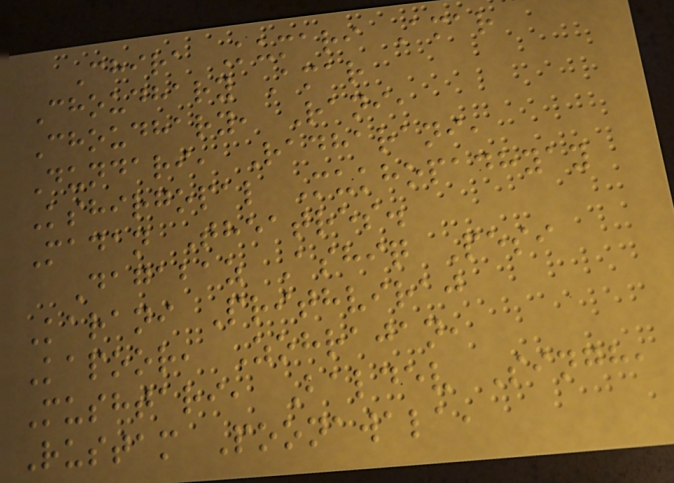Chira Kumari Amar
Choudhary Amar
Choudhary, Rani,
Dundari, Radharani,
Kshirgopal Mukhopadhyay
Madan Theatres.
Dagabaz Ashiq Pesi
Karani Prithviraj
Kapoor, Zohrajan,
Mushtari, Baldev Singh,
Rustam Poonawala,
